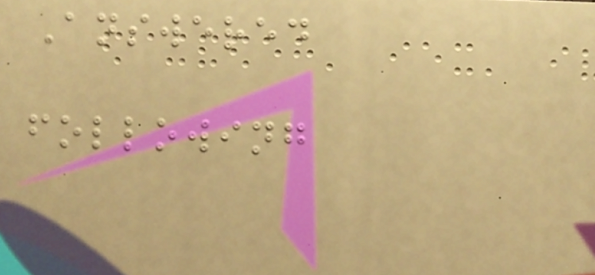Answered
following
